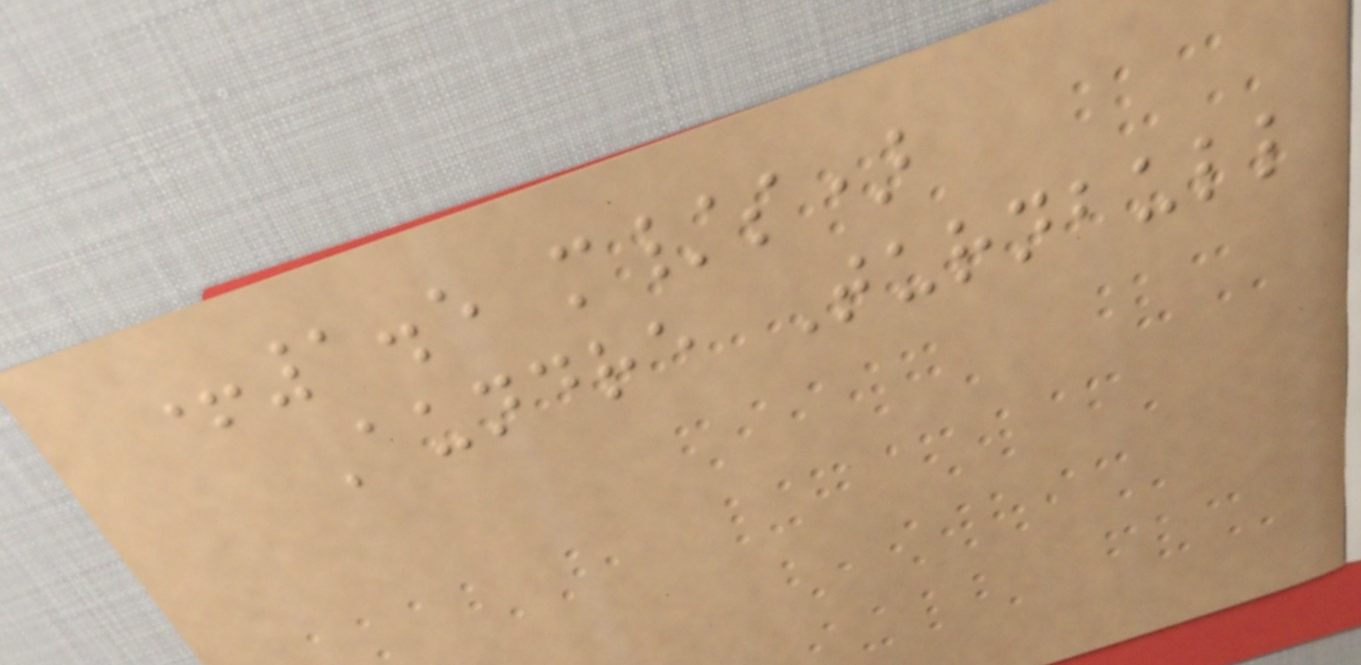+1.5 m/s)
Aundre Turnbull
